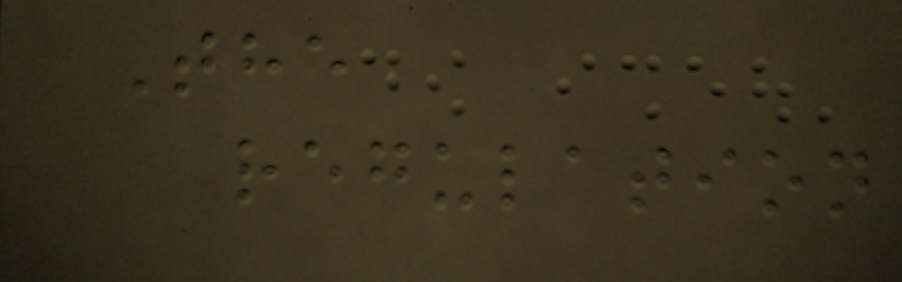The
regulation
